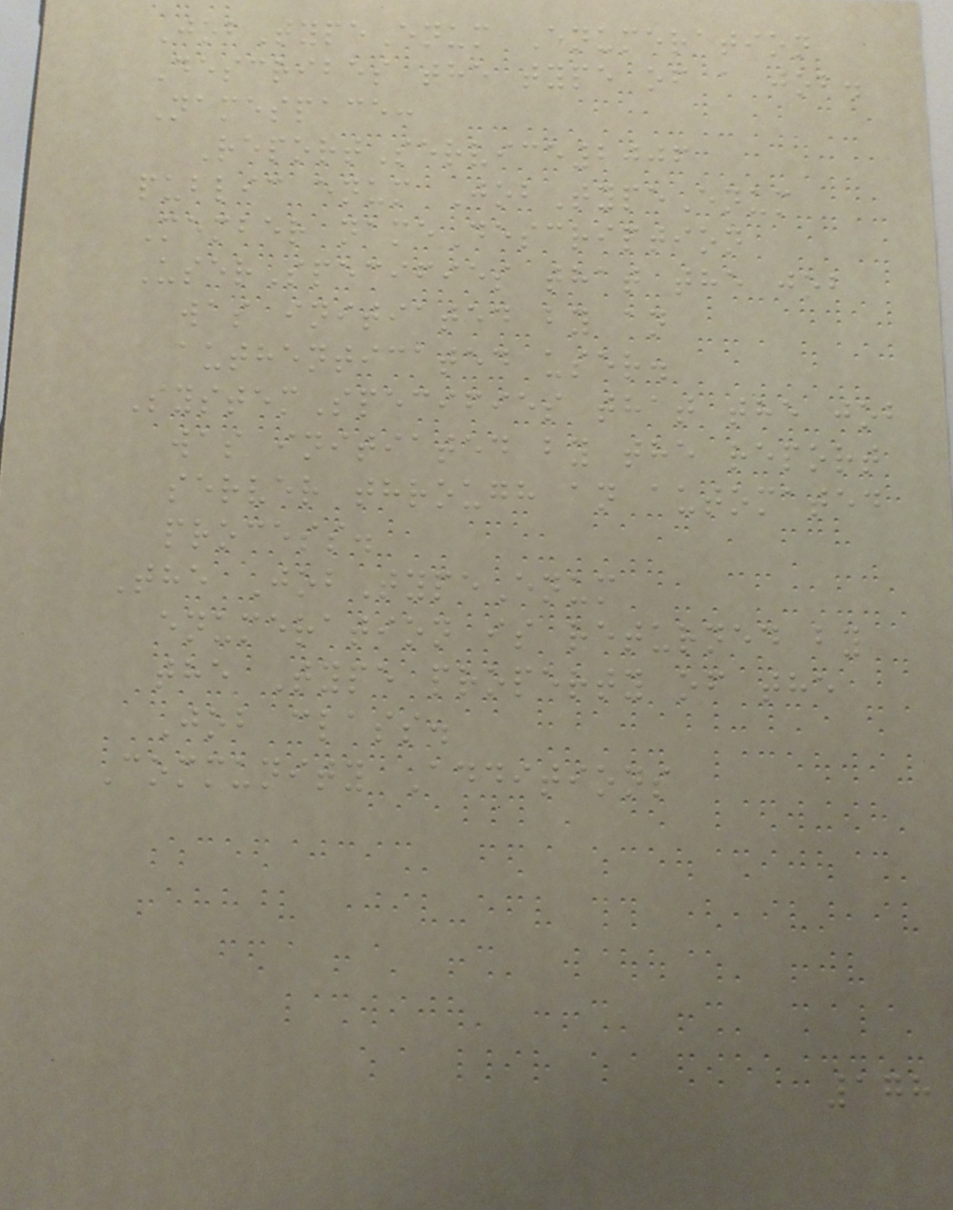JobTypeEnum Enumeration
Describes the type of a job.
Namespace:
ReportService2006
public enum JobTypeEnum
Member nameDescription
UserSpecifies that the job
was initiated by an
authenticated user.
SystemSpecifies that the job
was initiated by the report
server through an automated
process.
The JobTypeEnum
enumeration is returned by
the Type property of the
Job class.
Community Additions
178
